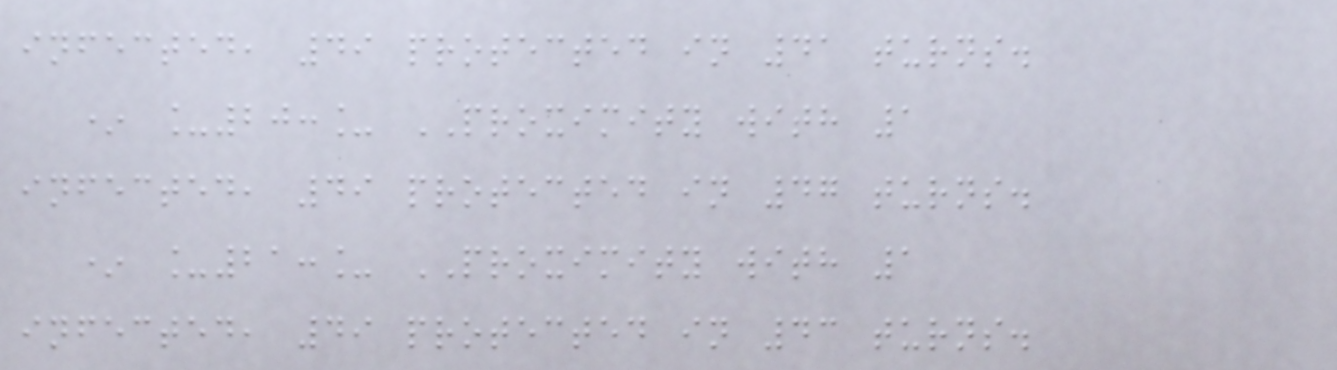infected, 49 protected in 41 turns.
* _20:_ PROXIMITY with 1
infected, 49 protected in 47 turns.
* _21:_ PROXIMITY with 1
infected, 49 protected in 43 turns.
